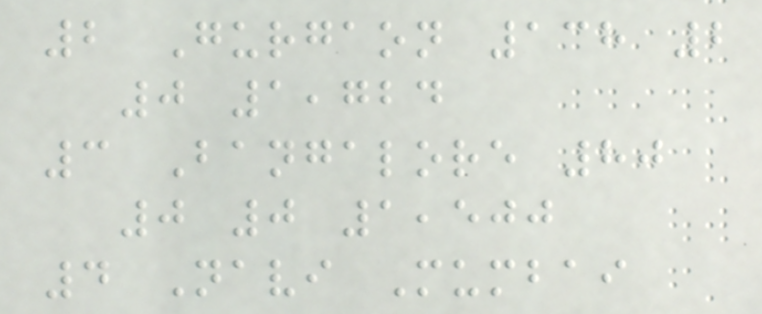2 Gurgaon 138 2
0 1,724
3 Bangalore 80
0 0 1,500
4 Navi Mumbai
